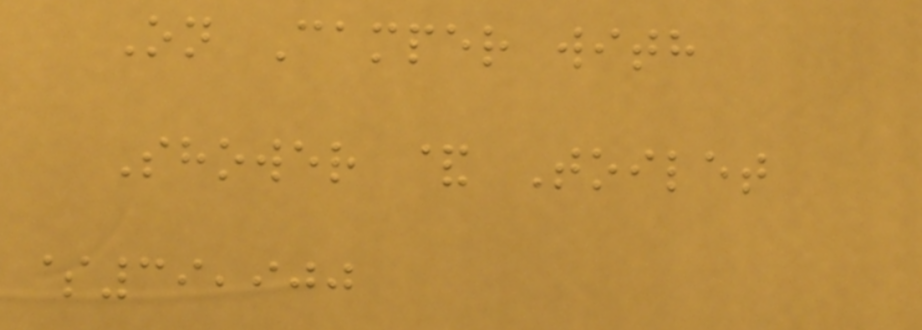On Camper with
Shower & Toilet
$39,900
